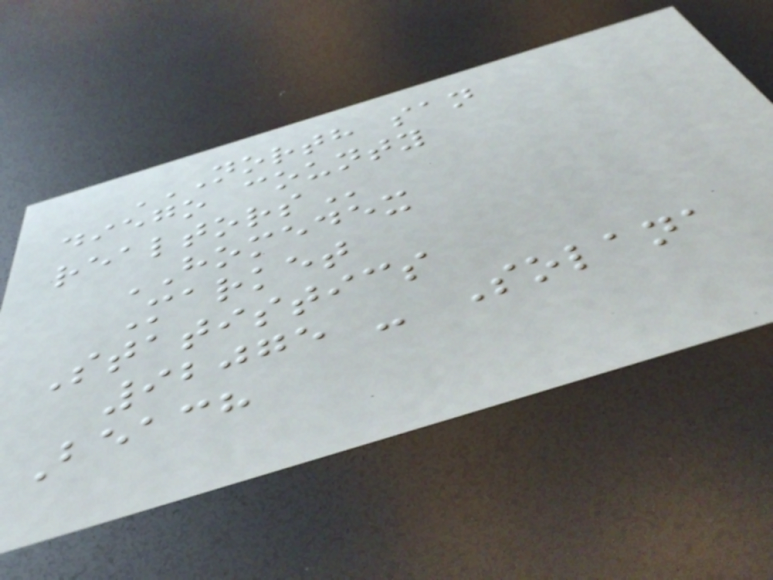NORTH SAN
DIEGO COUNTY
REALTORS
HOMEDEX
Market
Statistics
92075 - Solana
Beach
